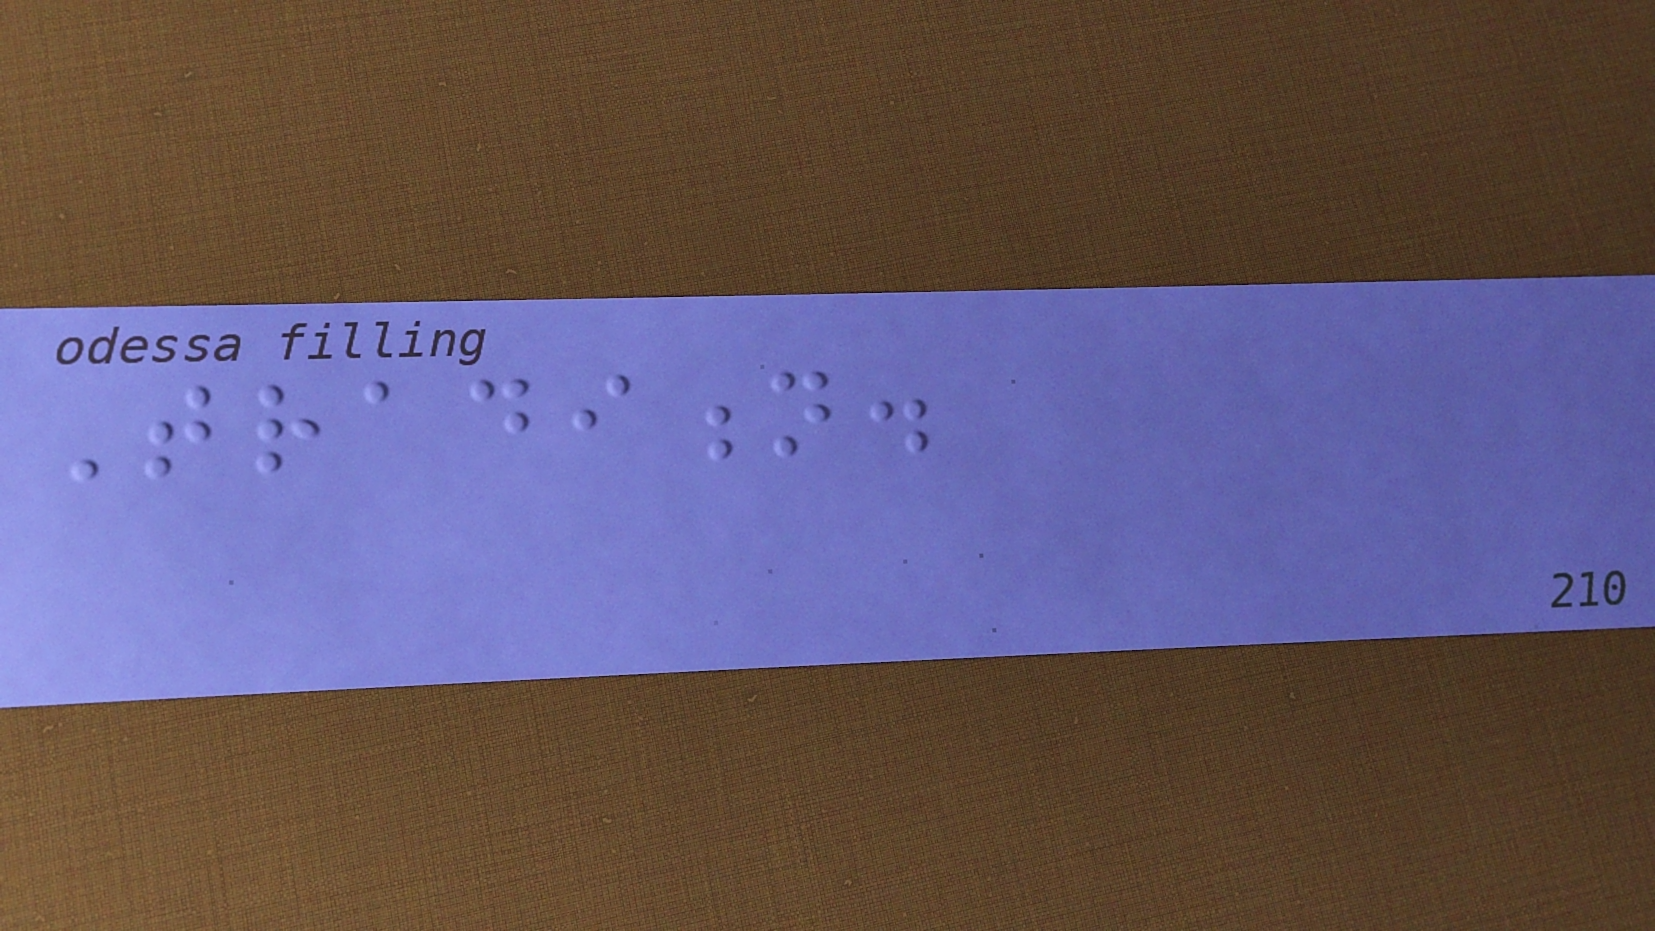Tradition.
